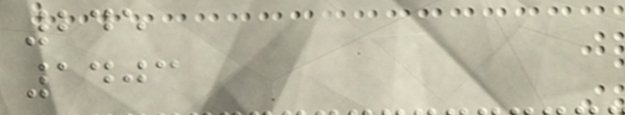245
1403
